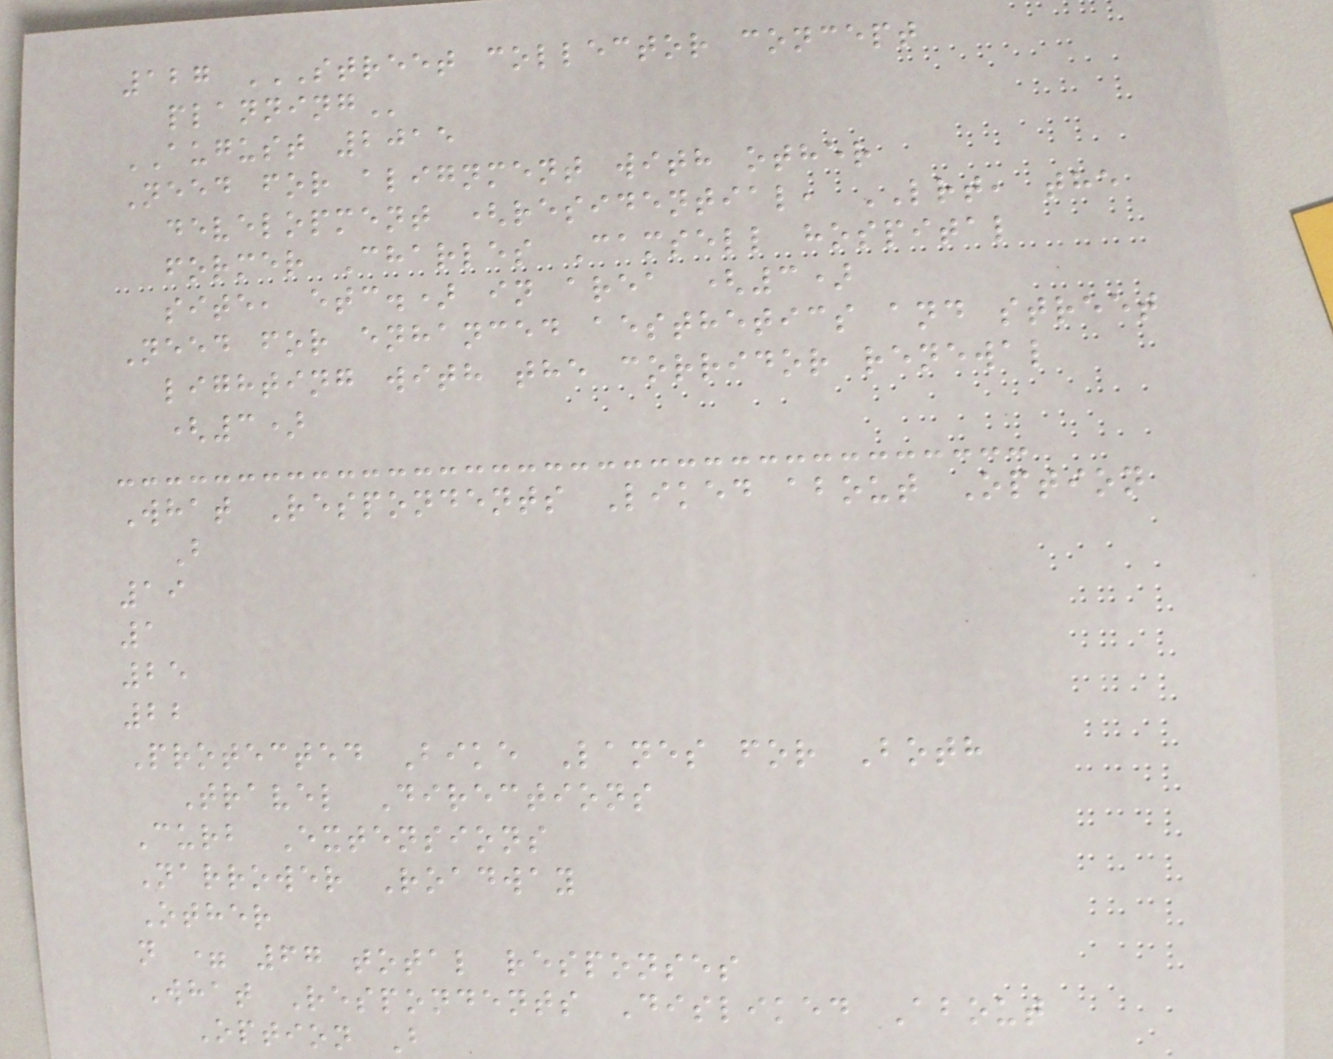127 STREET COLLECTOR CONCEPT
PLANNING
AUGUST 2015
Need for alignment with other
development (residential, LRT, the
former Charles Camsell hospital
site, etc.) in area (3)
Need for enhanced aesthetics and street
lighting with the corridor renewal
(3)
What Respondents Liked about Option
B
19
1
25
22
Protected Bike Lanes for Both
Travel Directions
Curb Extensions
Narrower Roadway
Other
n = 67 total responses
What Respondents Disliked About
Option B
